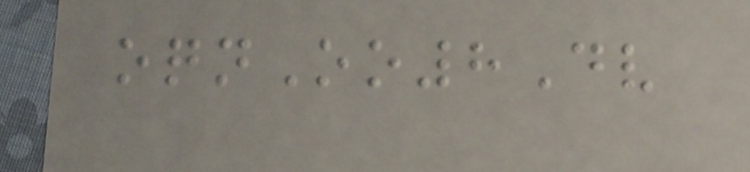oqnOo8Dv
